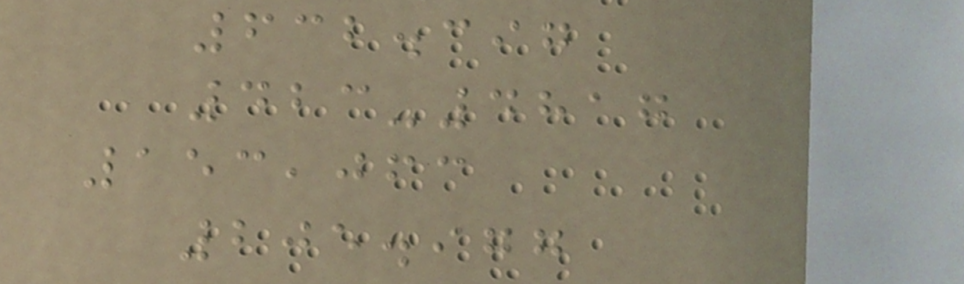632.397
423-4817
153,063
205.977
